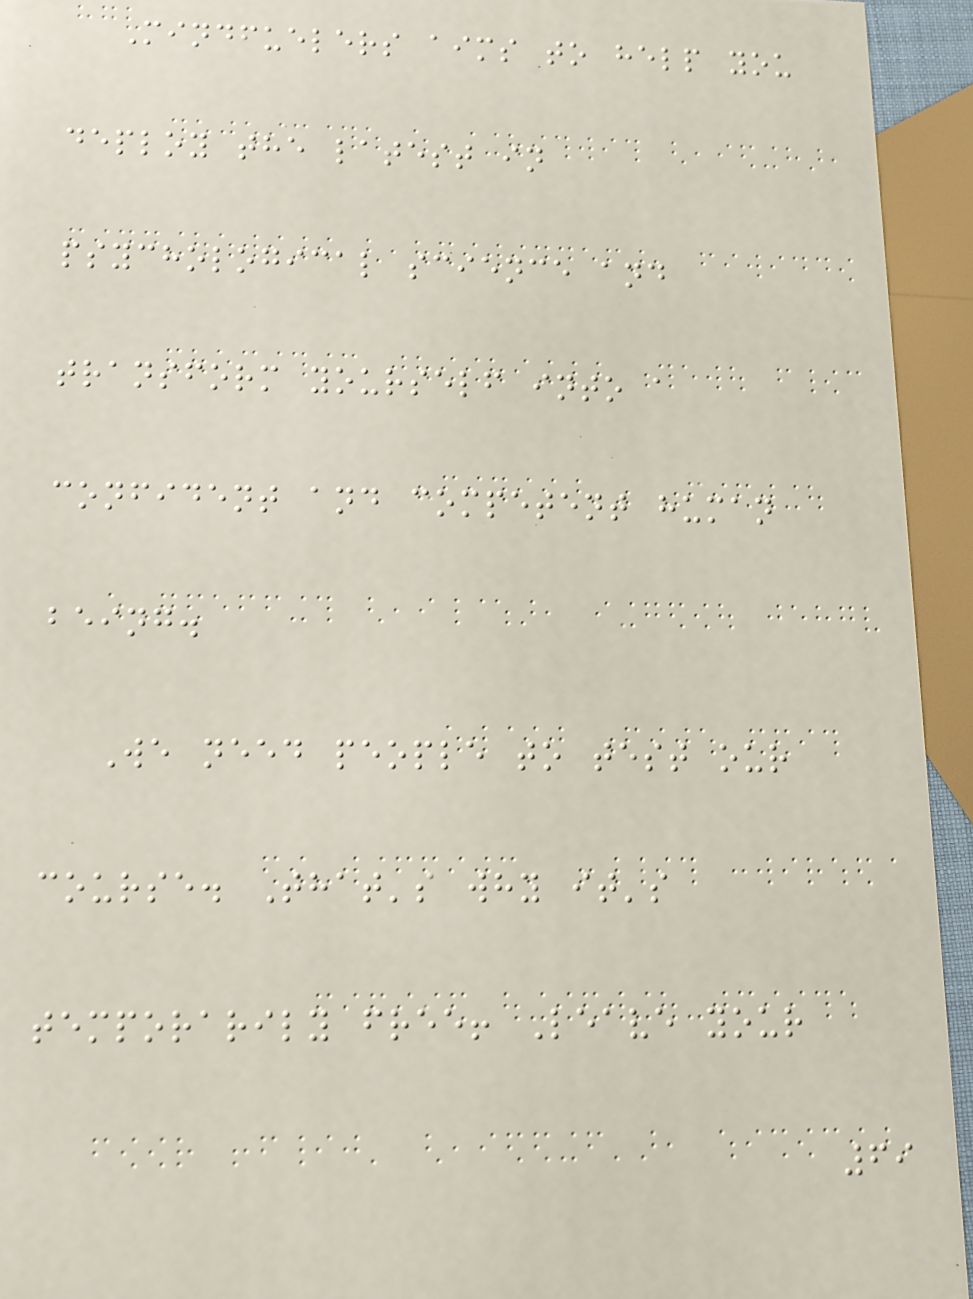Mindfuelers aims to help you
deploy the latest in
psychological science and
transform yourself into a
confident and competent human
being.
We need people to test our
course. That's why it's
temporarily free! Leave your
69
